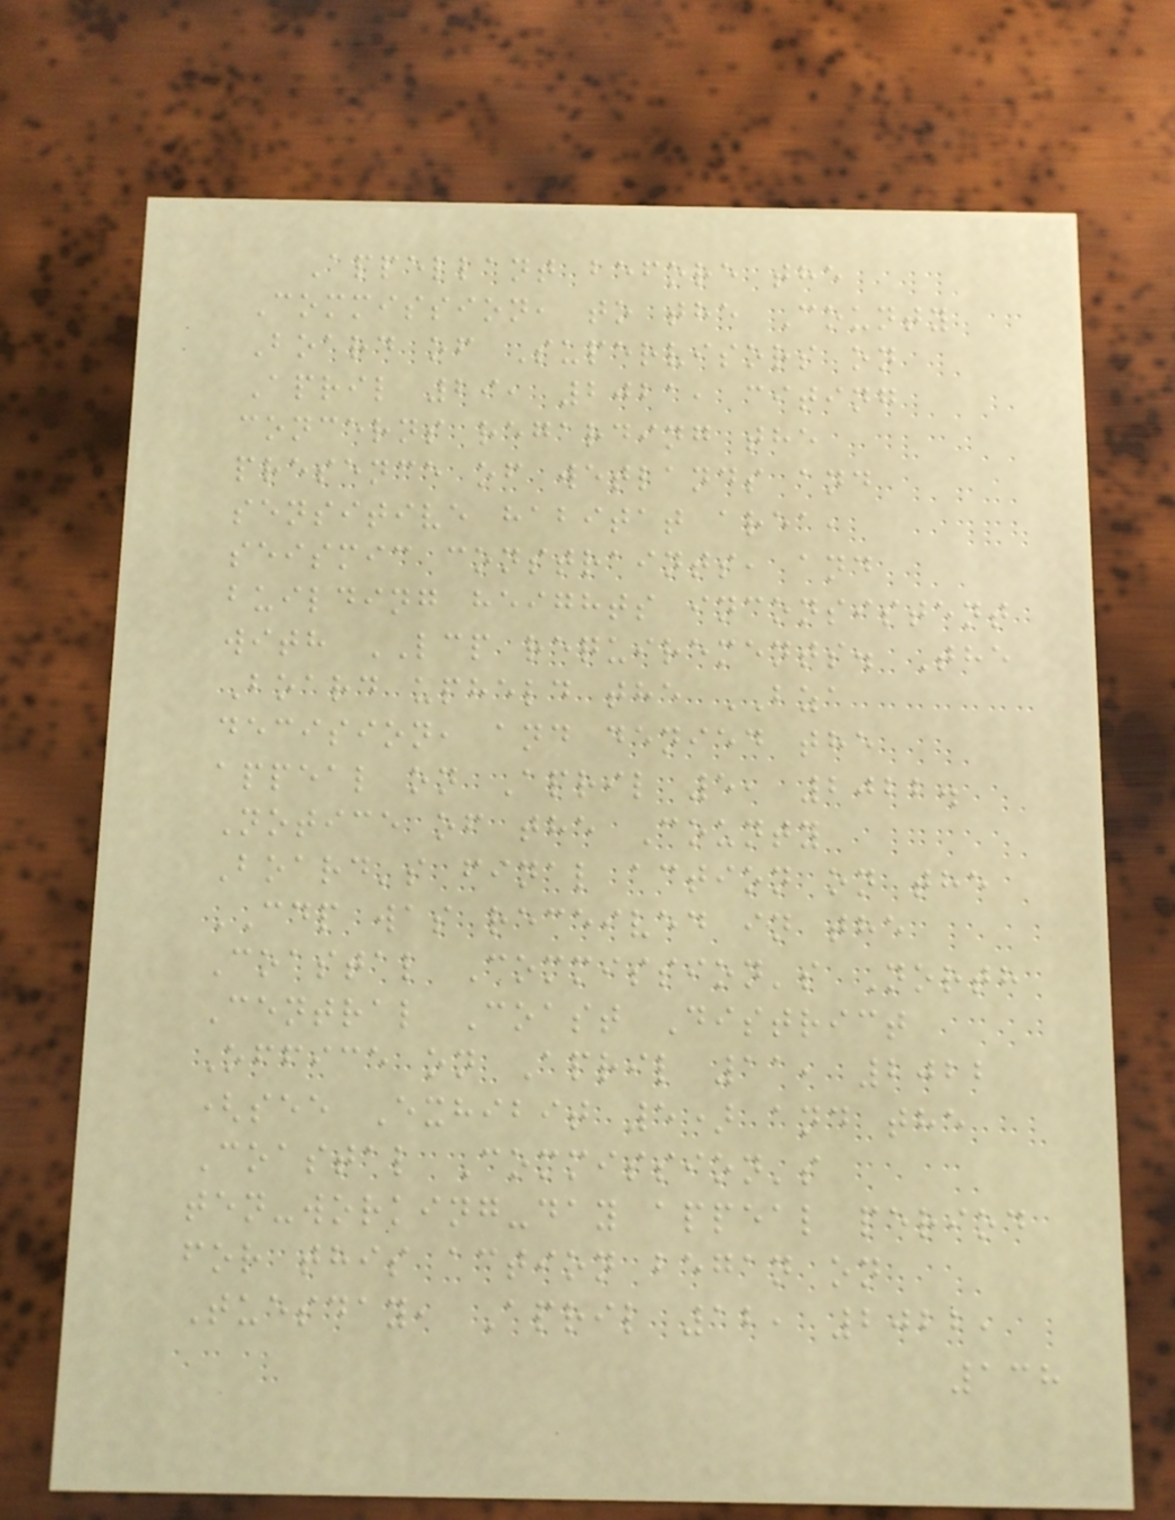Appellant before the
Commission, to the County
Board of Supervisors on
April 29, 2021, citing
concerns regarding the
presence of wetlands and
sensitive habitat area,
seismic constraints, and
building heights inconsistent
with LCP requirements. The
Board upheld the BZA
decision, and denied the
appeal on April 5, 2022.
Notice of the County
Board's final action on the
CDP was received in the
Coastal Commission's North
Central Coast District
Office on April 11, 2022
(see Exhibit 5) and the
Coastal Commission's
ten-working-day appeal period
for this action began on
Tuesday, April 12, 2022,
138
